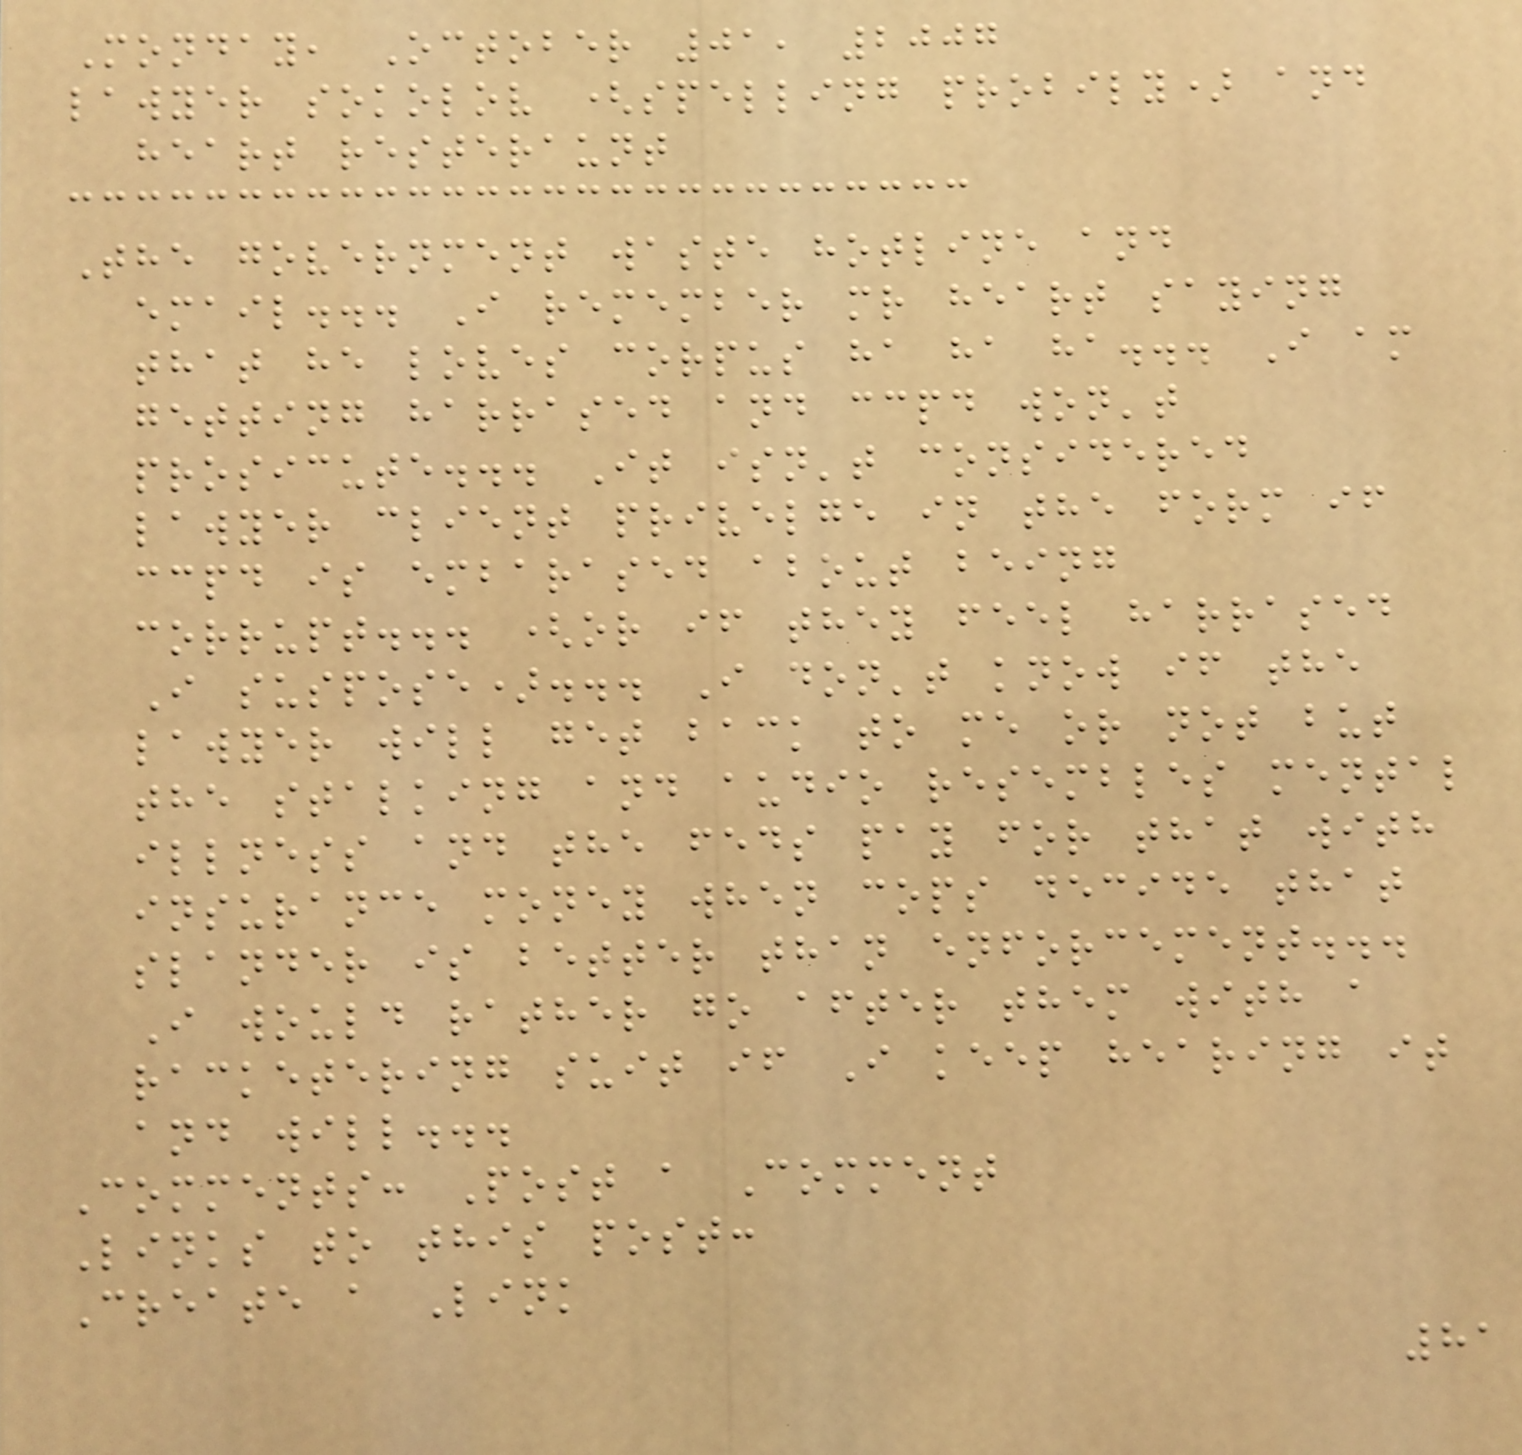Monday, October 01, 2007
lawyer sokolov (spelling probily) and
heart resteraunt
The government waste hotline and
email... I remember mr heart saying
that he loves corpus ha ha ha... I am
getting harrased and ccpd won't
prosicute... It isn't considered
lawyer client privelge in the form if
ccpd is embarased about being
corrupt... (or if they feel harrased
I suspose)... I don't know if the
lawyer will get back to me or not but
the stalking and audio resembles mental
illness and the feds pay for that with
insurance money when cops decide that
slander is better than enforcement...
I would rather go after them with a
racketering suit if I keep hearing it
and will...
Comments: Post a Comment
Links to this post:
Create a Link
81
